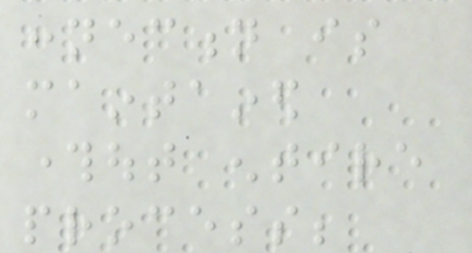connection is
maintained
throughout entire
process;
